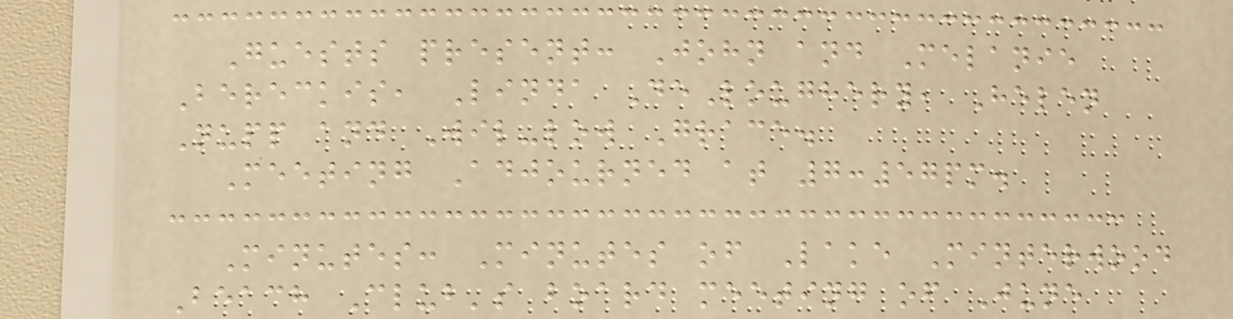Guests present: John and Melanie
Bereckis, Linda DeLoughery, Helen
Nupp and Wil-low Grace.
Meeting Adjourned at 7:57pm.
Minutes: Minutes of Lake Minterwood
Beach Club's board meeting of June
